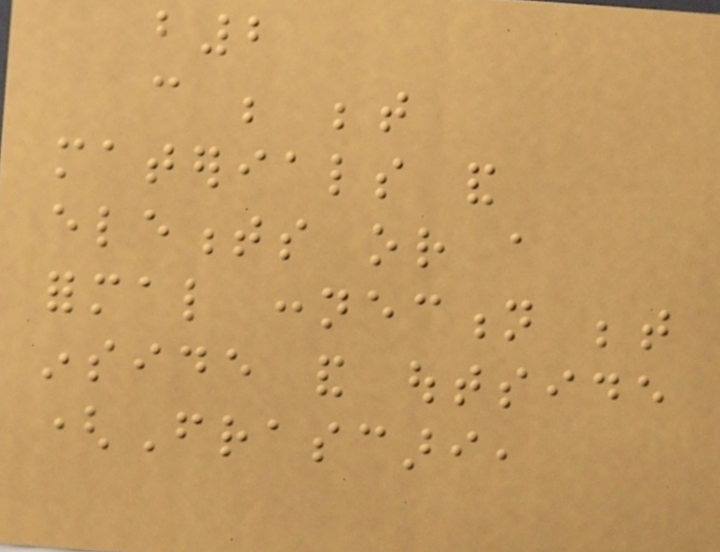b2
can be between
materials and
elements or a
formal connection between
inside and outside
(Frascari,
